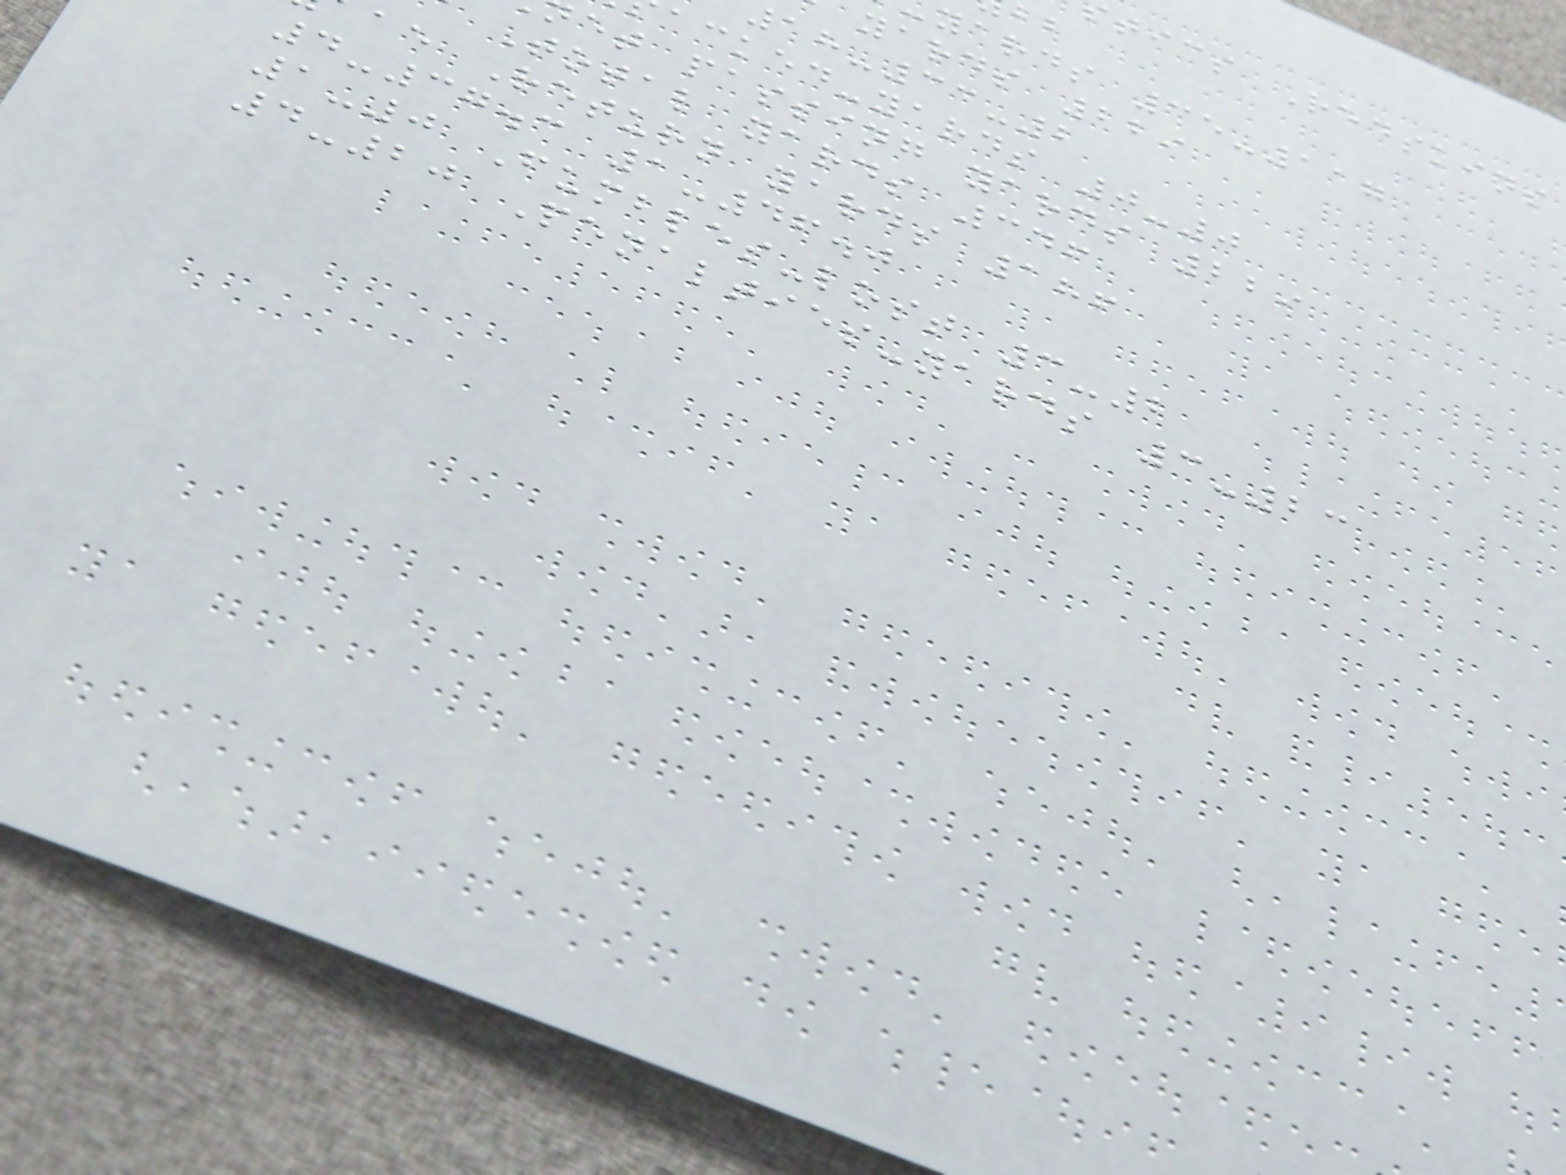tics Redskins
yards 35-117
yards 229
18-33-2
acked-yards 0-0
et passing yards 229
Total yards 346
ae Return yards 186
4-37.3 1-46.0
1-0 Fumbles-lost 3-2
4-20 Penalties-yards 3-23
